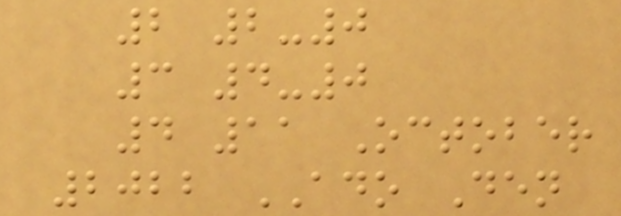2 2-0
3 4-0
4 11 October
2022 ADO Den
